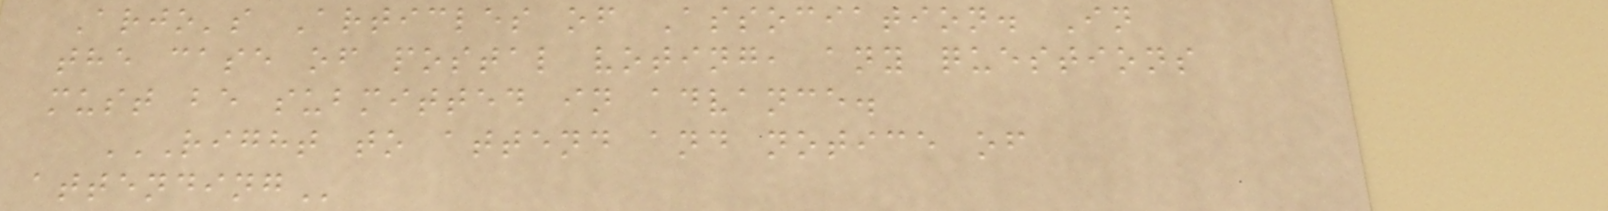Arjo's Articles of Association. In
the case of postal voting, any questions
must be submitted in advance.
RIGHT TO ATTEND AND NOTICE OF
ATTENDING
